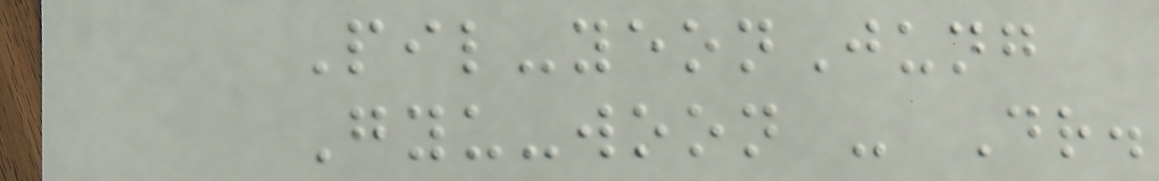Pil-yeonJung
Gyu-woon - Dr.
